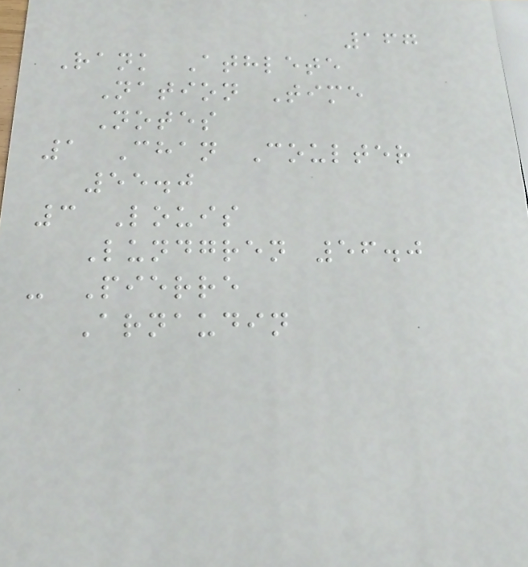167
Rank Athlete
Nation Time
Notes
1 Chan Coulter
55.0
3 Louis
Lundgren 56.0
- Pierre
Arnaudin
